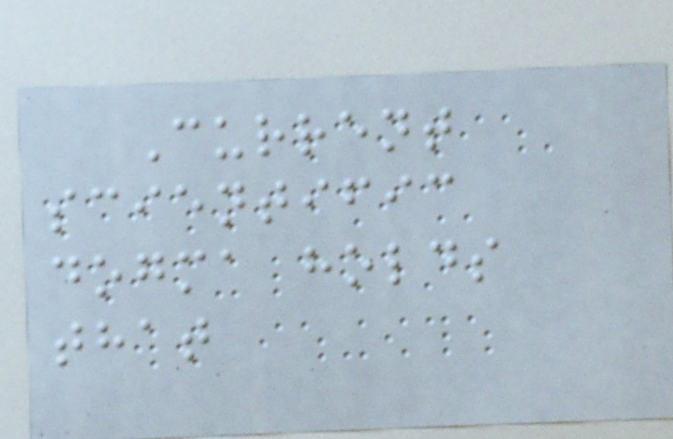Current
scientific
dogma holds
that
